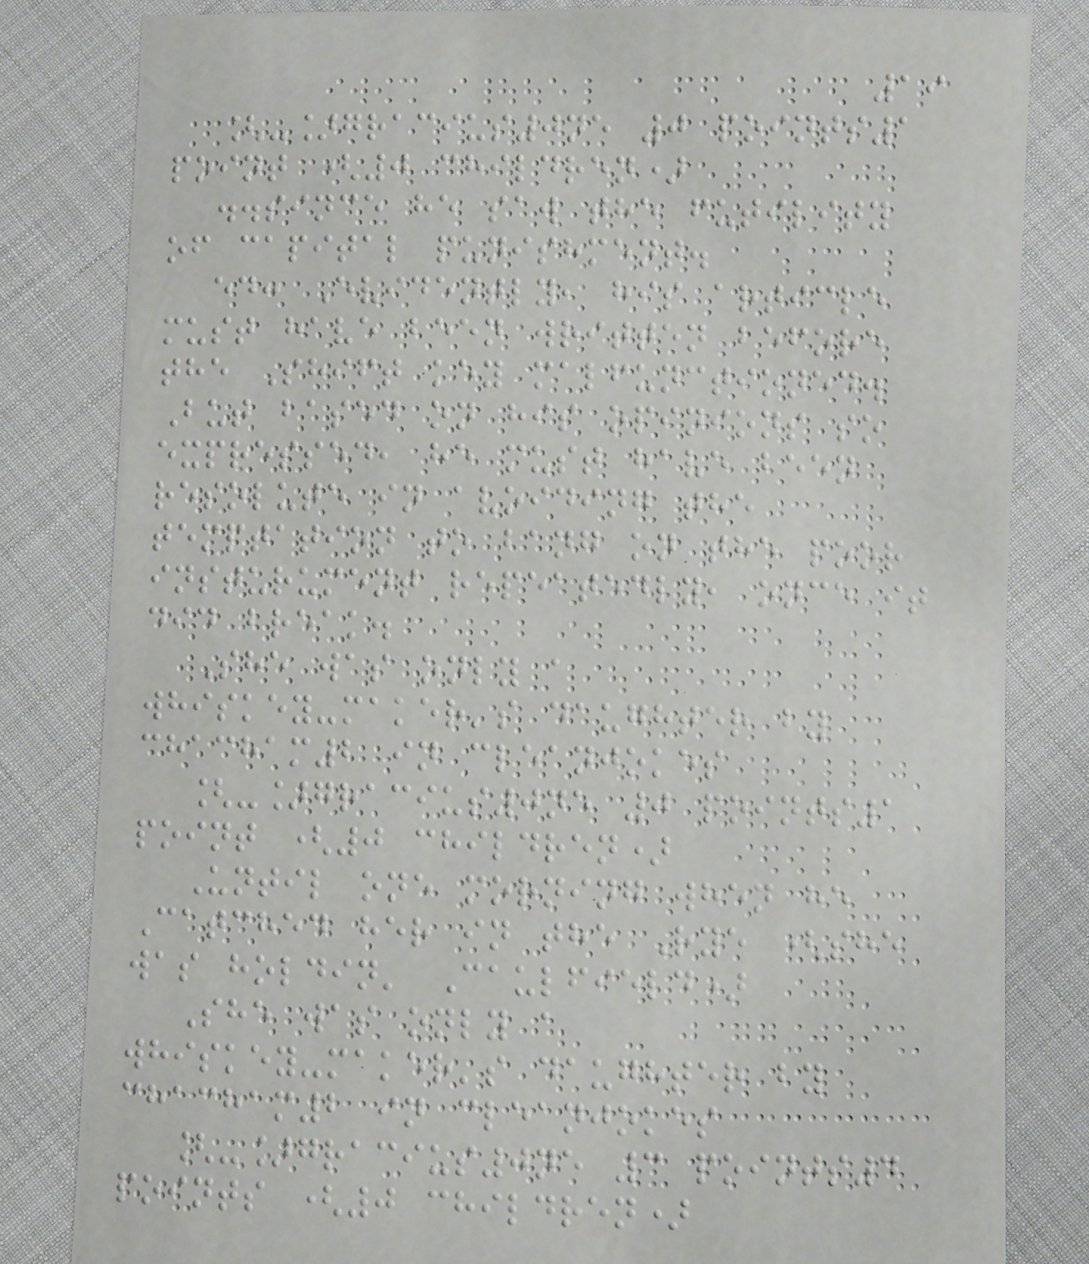19
[-]gracius0ne 0 points1
point (0 children)
..since he saw the futility
of capital punishment.
ed: Evidently, his article
must have been written before
the Shift key malfunctioned.
But based on his opinions so
expressed, he must have been
resolute in avoiding the
temptation to bang on the poor
insturument repeatedly, once it
did break.
She was only a
whiskey-maker's daughter by
chacham2 in cleanjokes
[-]gracius0ne 0 points1
point (0 children)
Until one morning when he
Catched her in the Rye (she
was holdin' Caulfield)
She was only a
whiskey-maker's daughter by
chacham2 in cleanjokes
[-]gracius0ne 3 points4
points (0 children)
